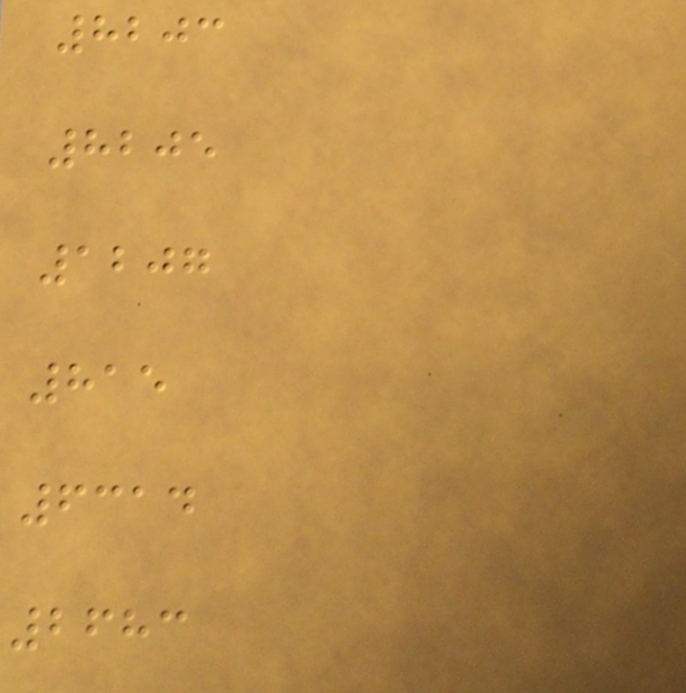8203
8205
1207
815
6314
2683
